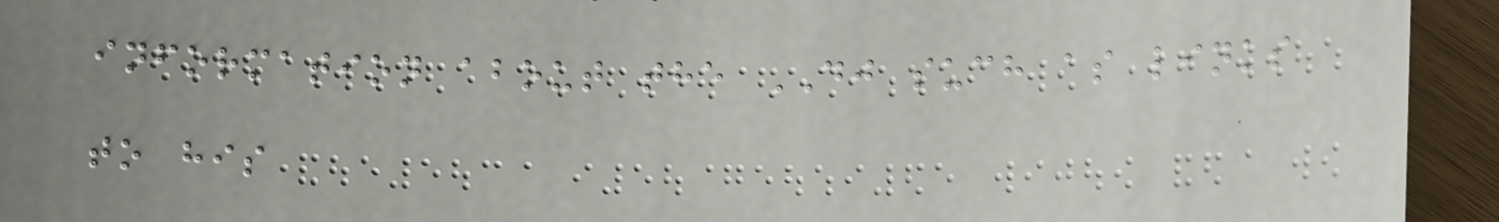information about the DJ such as links
to his
